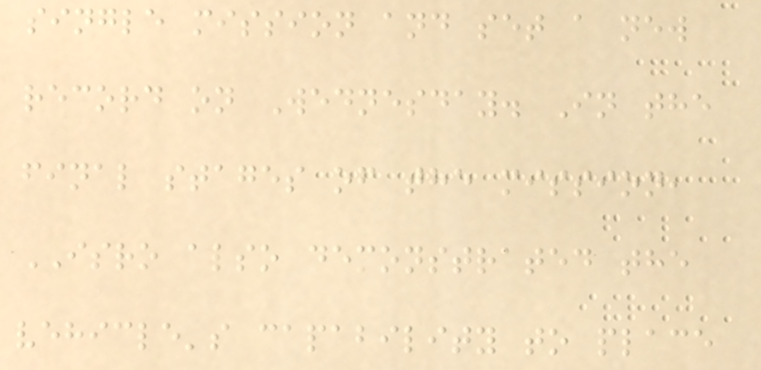single mission and set a new
record on Wednesday. In the
final stages of the mission,
ISRO also demonstrated the
vehicle's capability to place
